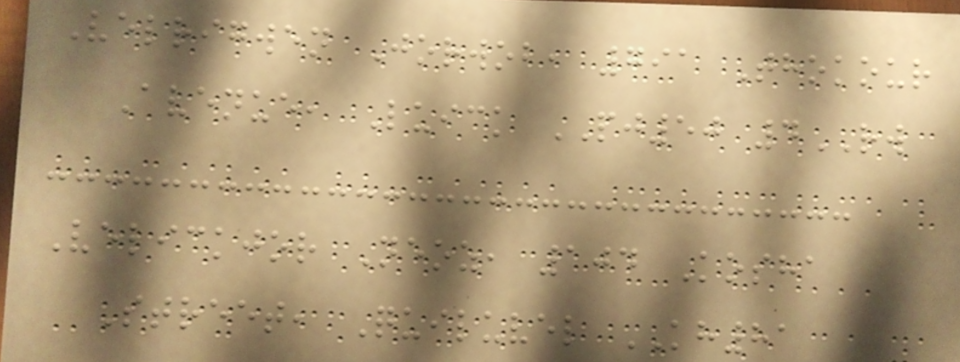Velrigwen Jorwob, 791 Thokour
Avenue, Luick PJ50 4RW
Velickjor Neoz, 104 Kosha
Street, Quiluvel KH81
